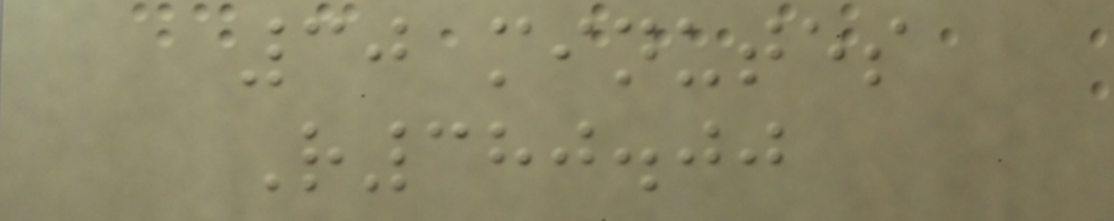30 minutes
R380.00
